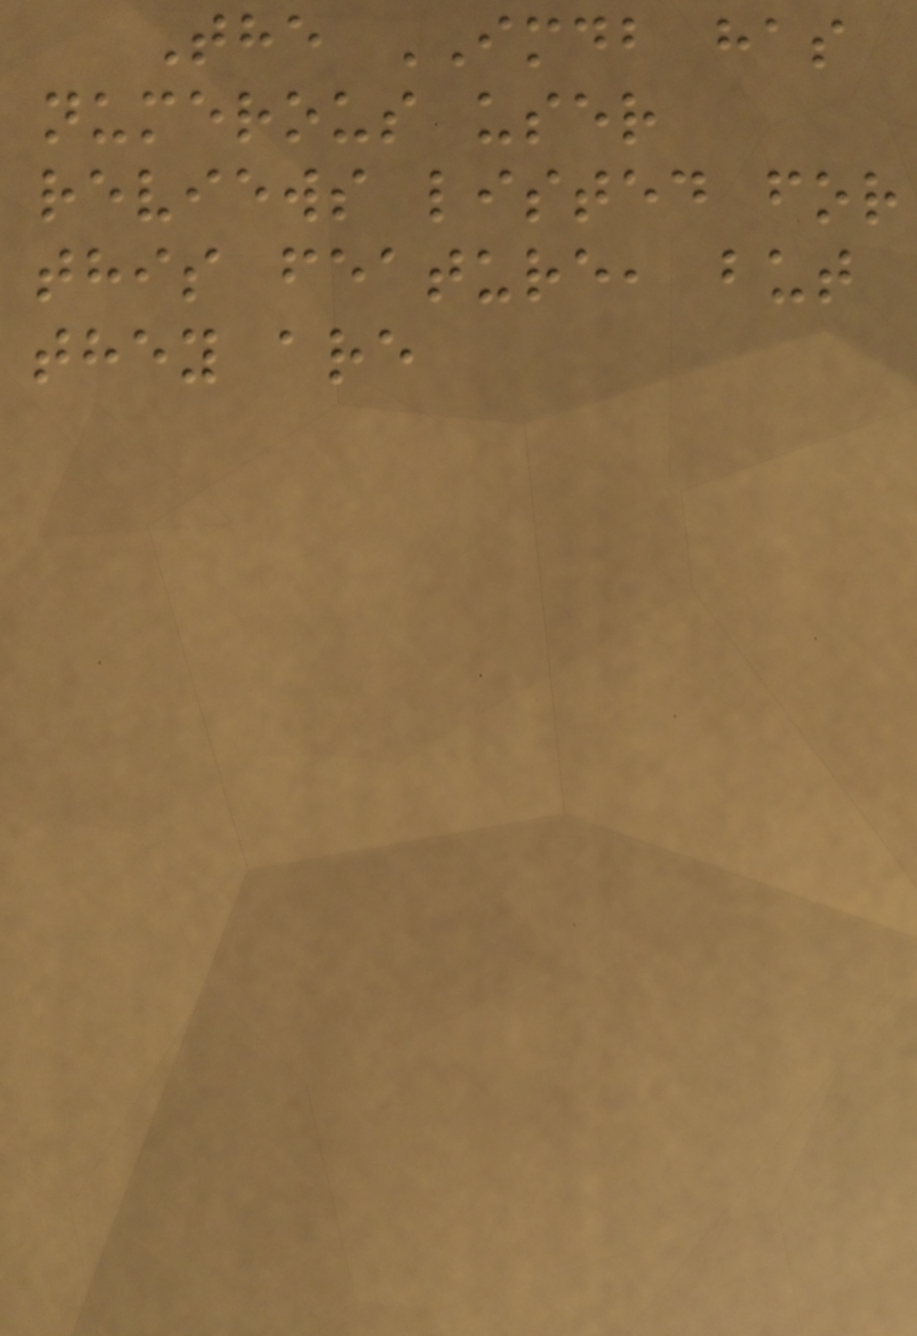The IMDB has
numerous user
reviews listed for
this feature, but
they are
